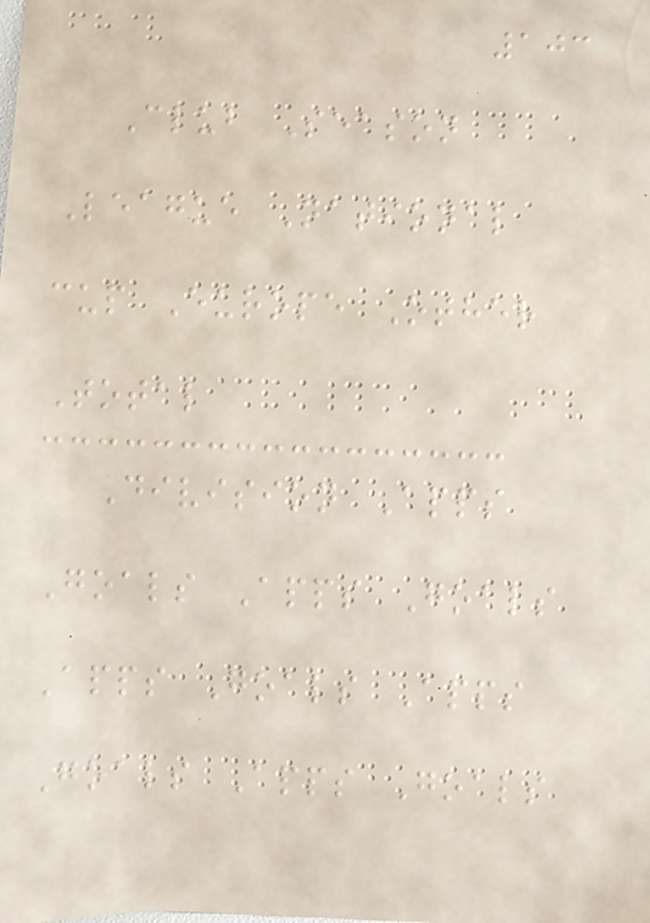103
Club Season
League National
cup Europe Other
Total
Division Apps
Goals Apps Goals
Apps Goals Apps
Goals Apps Goals
